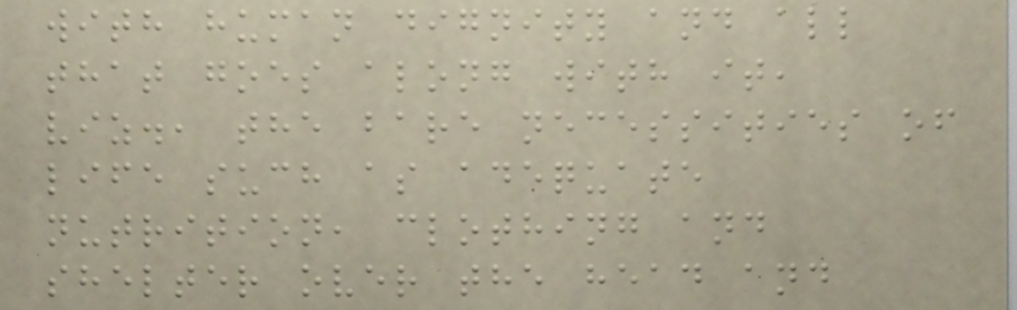with human dignity and all
that goes along with it,
viz., the bare necessities of
life such as adequate
nutrition, clothing and
shelter over the head and
